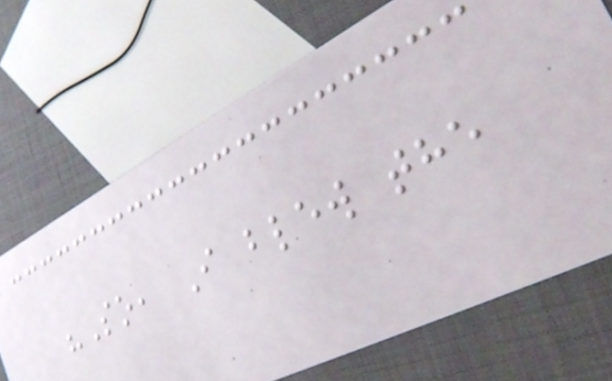"So, I blew the
